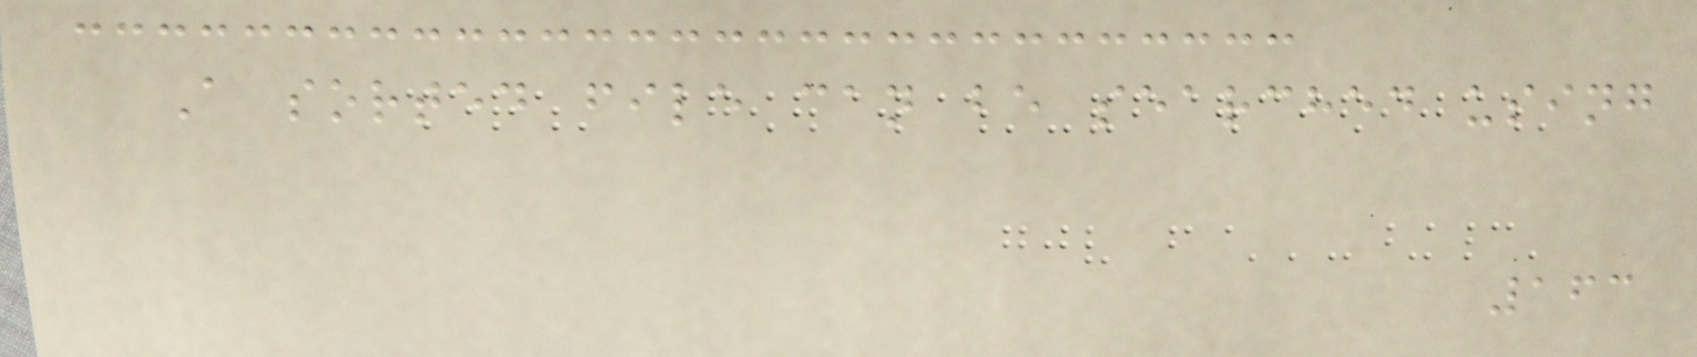A sorted file can be searched using
163
